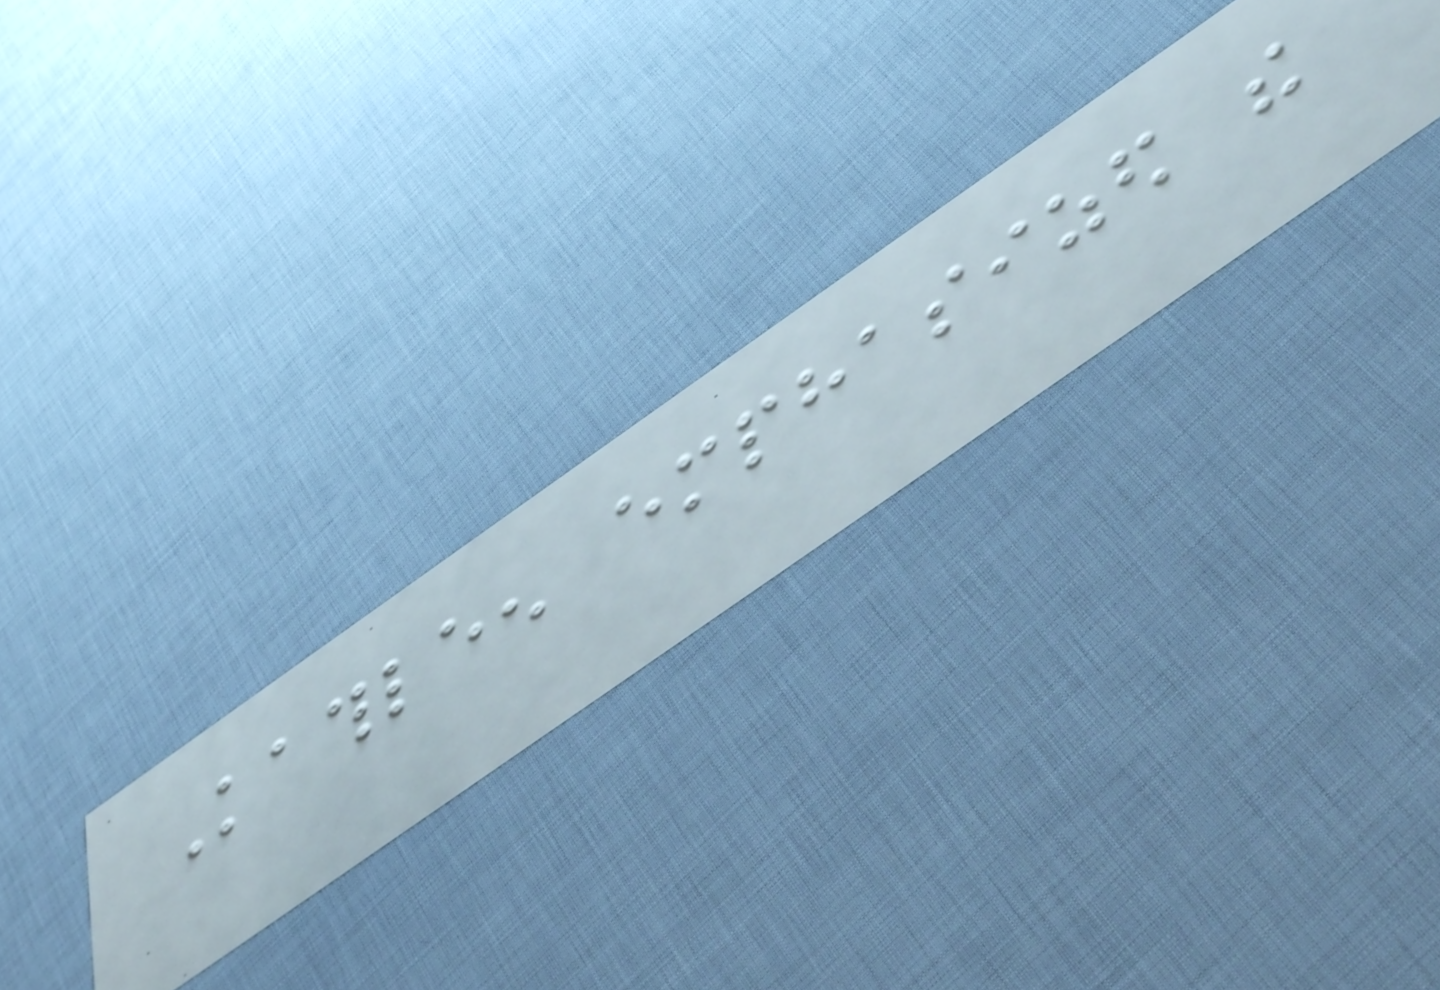Kathleen emphasized the
